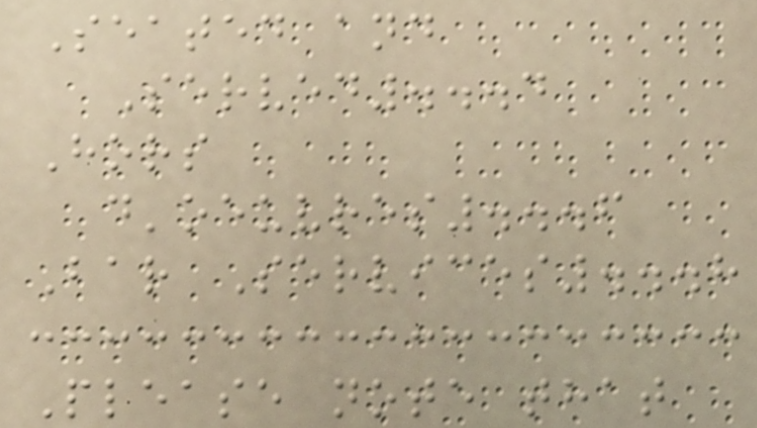Seated and
Served...4
Hors
d'oeuvres...6
Bar Services...8
Please note that
